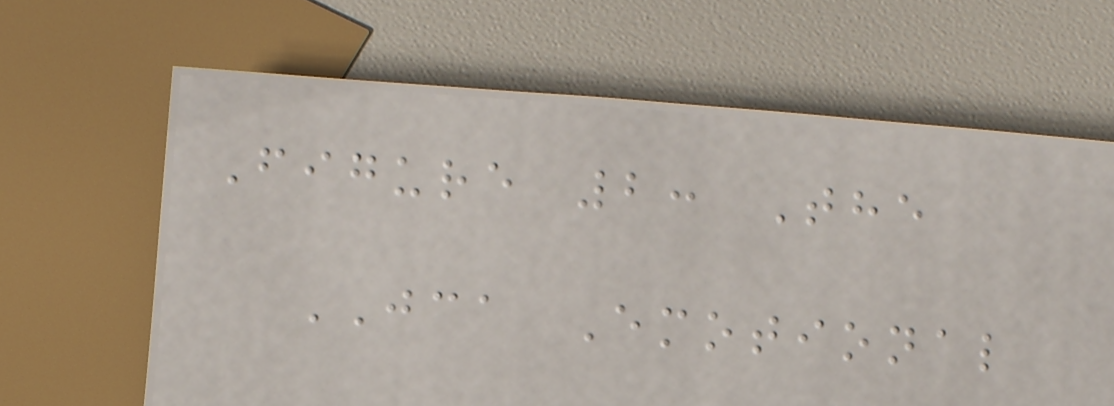Figure 2: The
JCA Emotional
